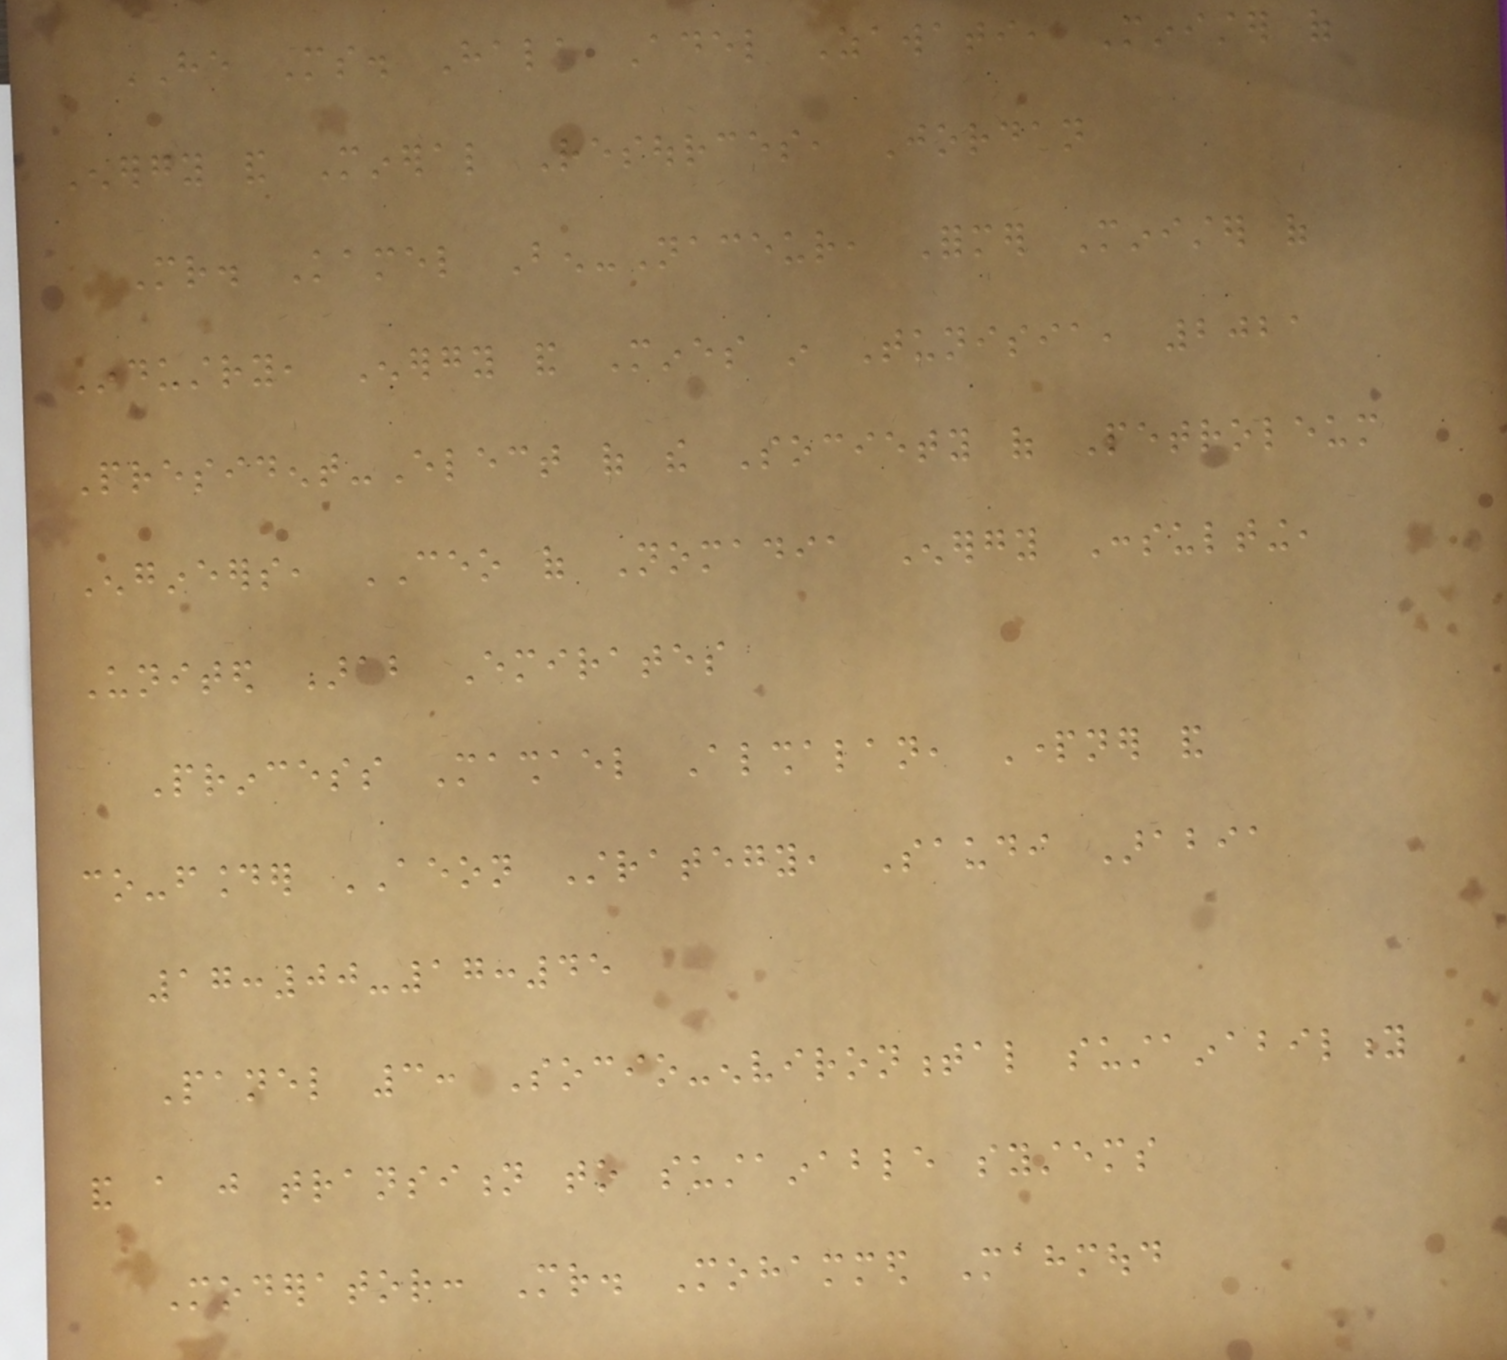HE Ms. Hala Adel Zawati, Minister of
Energy and Mineral Resources, Jordan
Mr. Kamel Ben-Naceur, Former Minister of
Industry, Energy and Mines in Tunisia, 2021
President-Elect of the Society of Petroleum
Engineers, CEO of Nomadia Energy Consulting,
United Arab Emirates
Princess Mashael Alshalan, Partner and
co-founder AEON Strategy, Saudi Arabia
17:00-17:45
Panel 3: Socio-environmental sustainability
and a just transition to sustainable systems
Moderator: Mr. Mohammed Mahmoud
